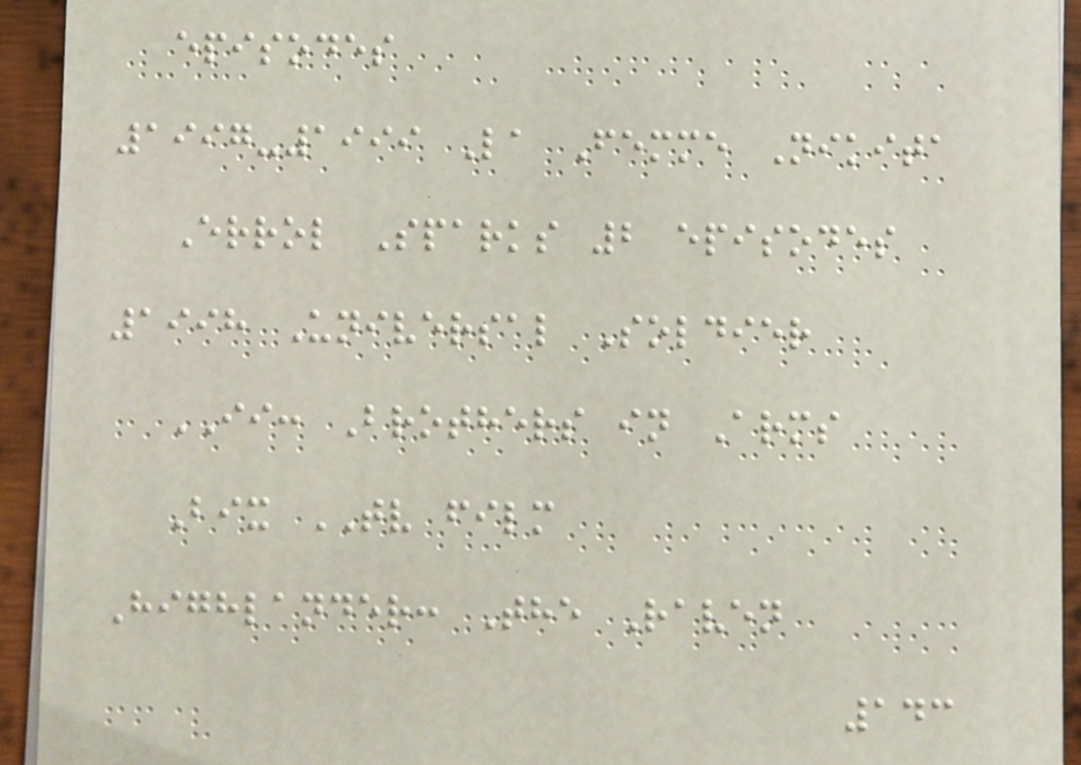episodes
1997-1999 La Femme Nikita
Errol Sparks 2 episodes
1998 Universal Soldier
II: Brothers in Arms
Bix TV film
Highlander: The Raven
143
